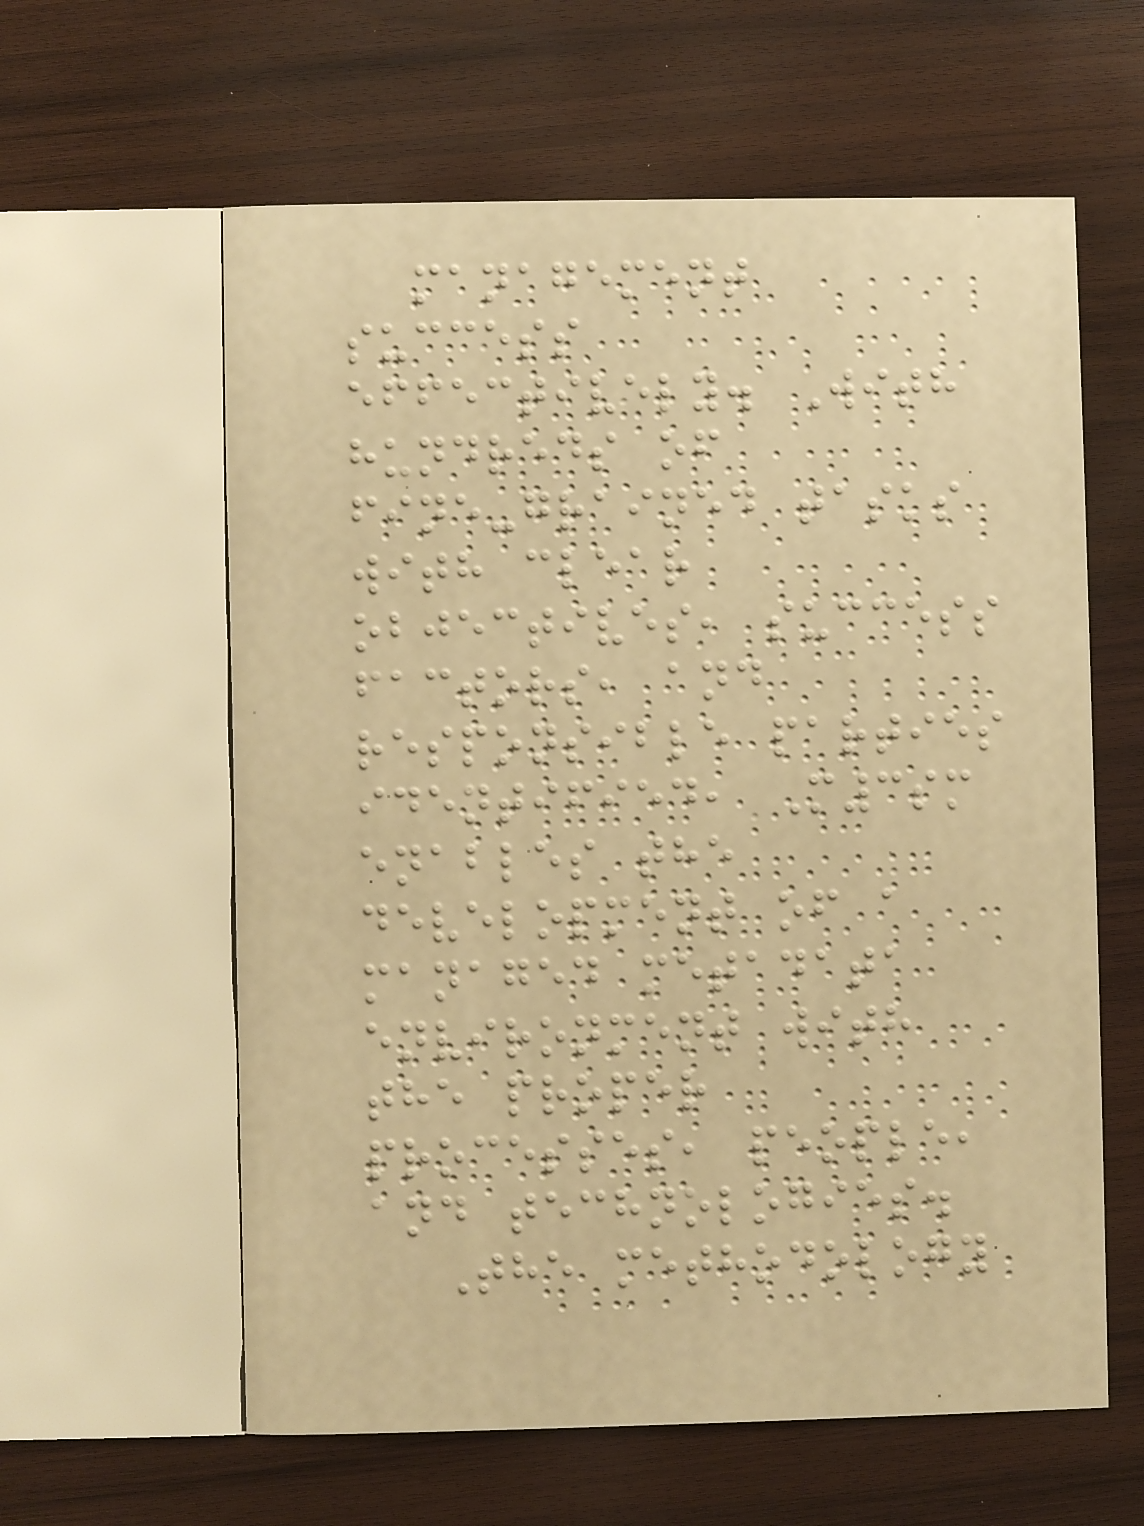management
success
effectively. With
hundreds of
fine-grained tasks
with clear
objectives, success
factors, and
responsible parties
identified, M3sm
enables the
development of a
managed metadata
environment with
the proper
processes, people,
and technologies.
The methodology
